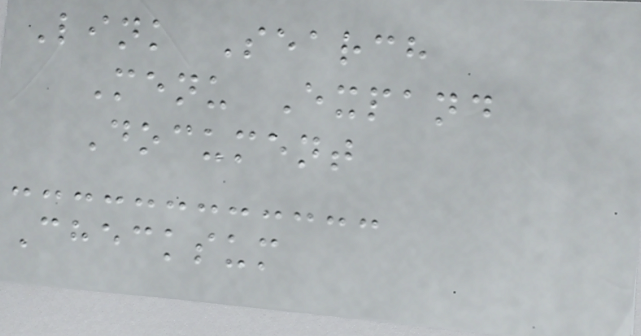Link Search
Menu Expand
Document
Checksum
